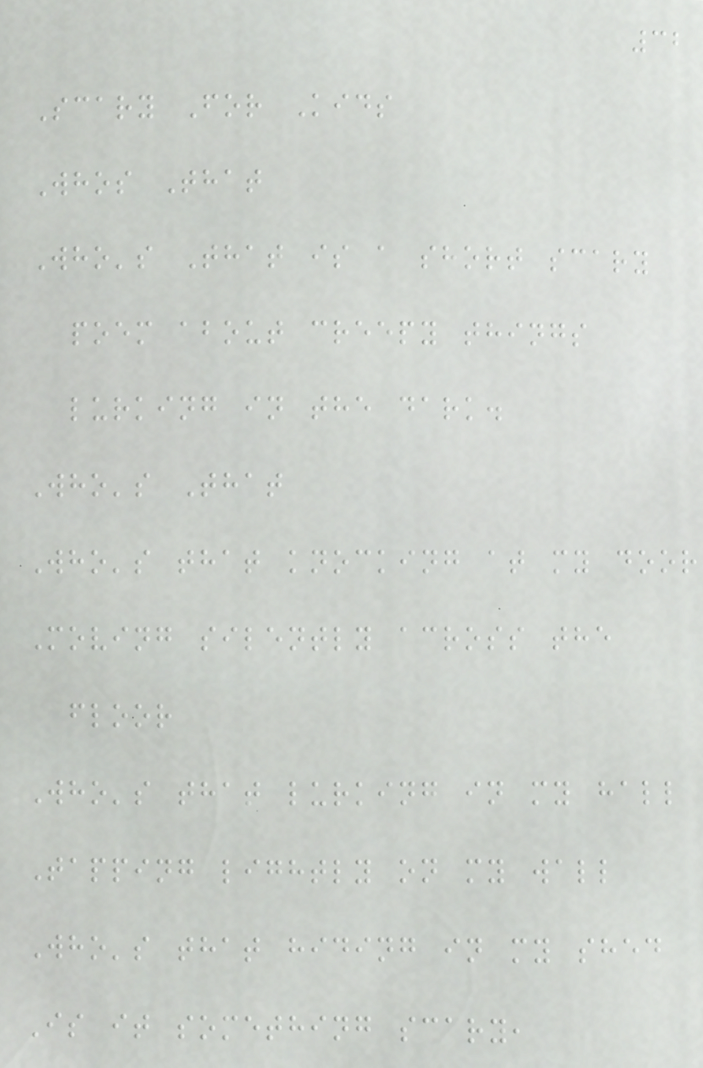32
Scary For Kids
Whos That
Who's That is a short scary
poem about creepy things
lurking in the dark.
Who's That
Who's that knocking at my door
Moving silently across the
floor
Who's that lurking in my hall
Tapping lightly on my wall
Who's that hiding in my shed
Is it something scary,
